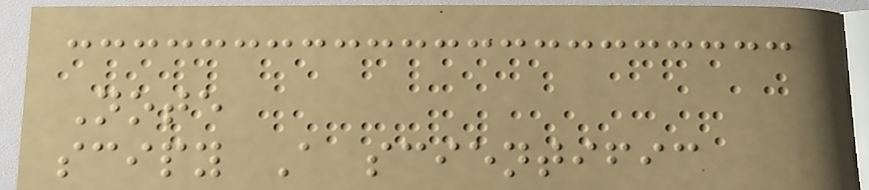Note
scipy A scientific
